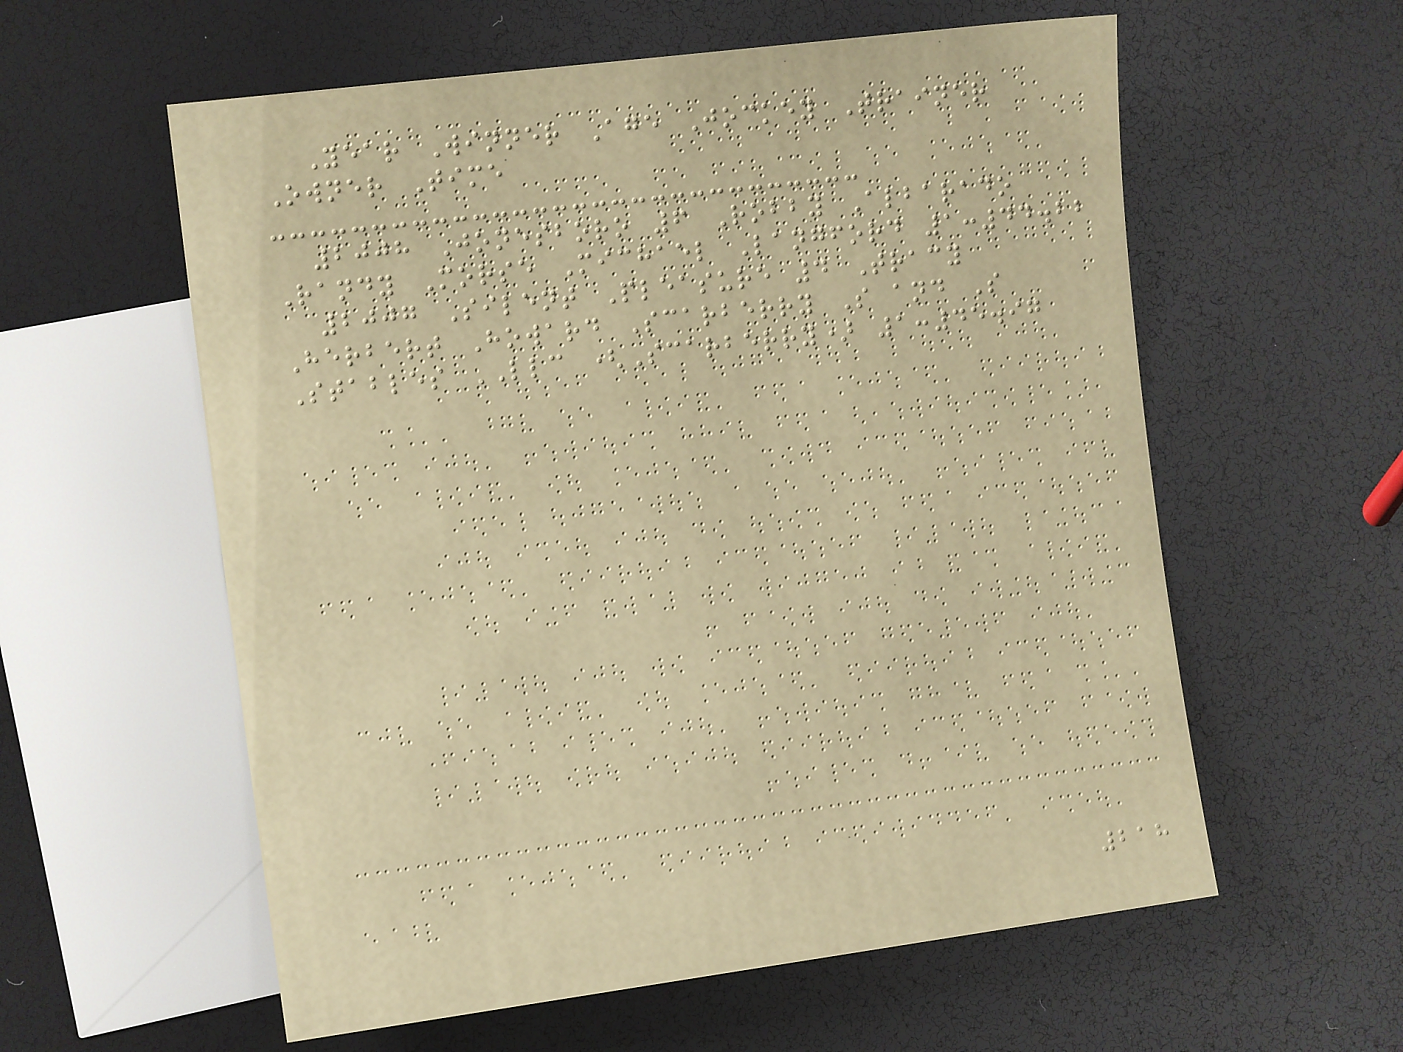Year Winner Age Jockey Trainer
Owner Time
2008 Jonesboro 6 Robby Albarado
Randy Morse Michael Langford 1:44.22
2007 Silent Pleasure 4 Tracy
Herbert Howard Scarberry S and S
Stables LLC (Scarberry) 1:45.97
218
